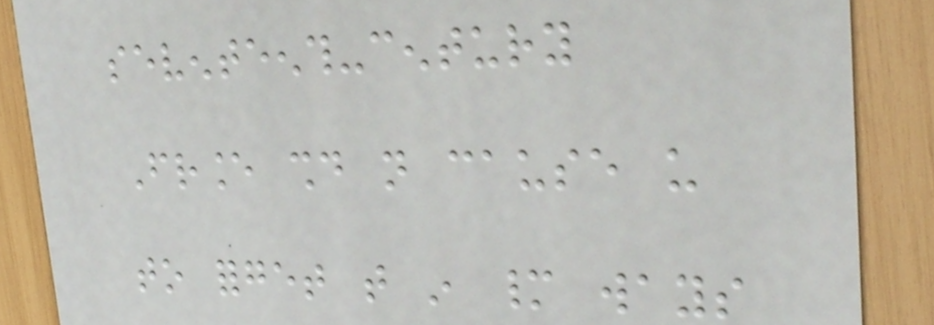seventeenth-century
France should not cause us
to forget that in many ways
